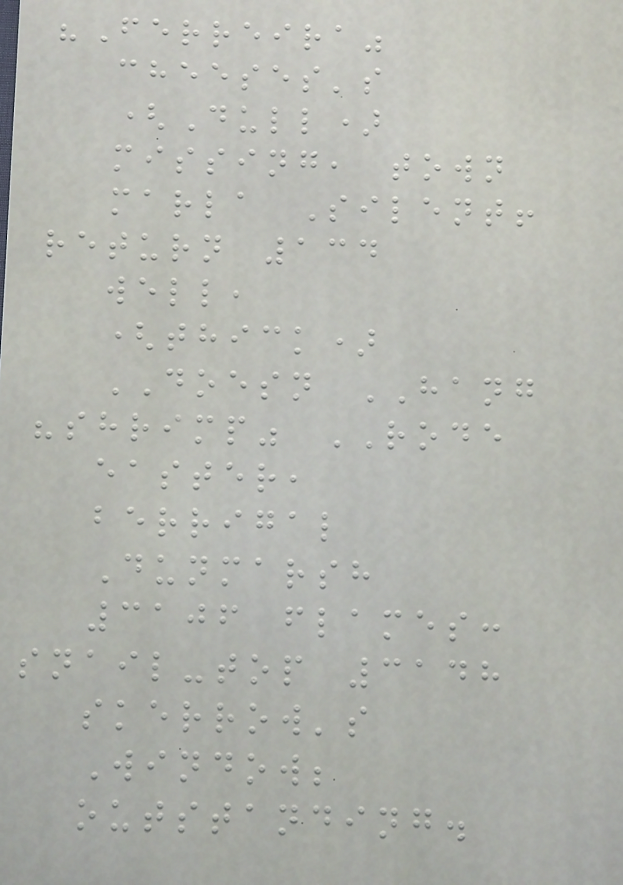"Ferreira"
cheeses's
(Dull)
missing, town
marla Silent!
return 134
well,
(thick)
DOESN HANG
"shrimp" RODE
easter,
berrigal
Dunmarsh
3106 flames:
snail-top 3148
skerrow's
Window;
outstanding.
